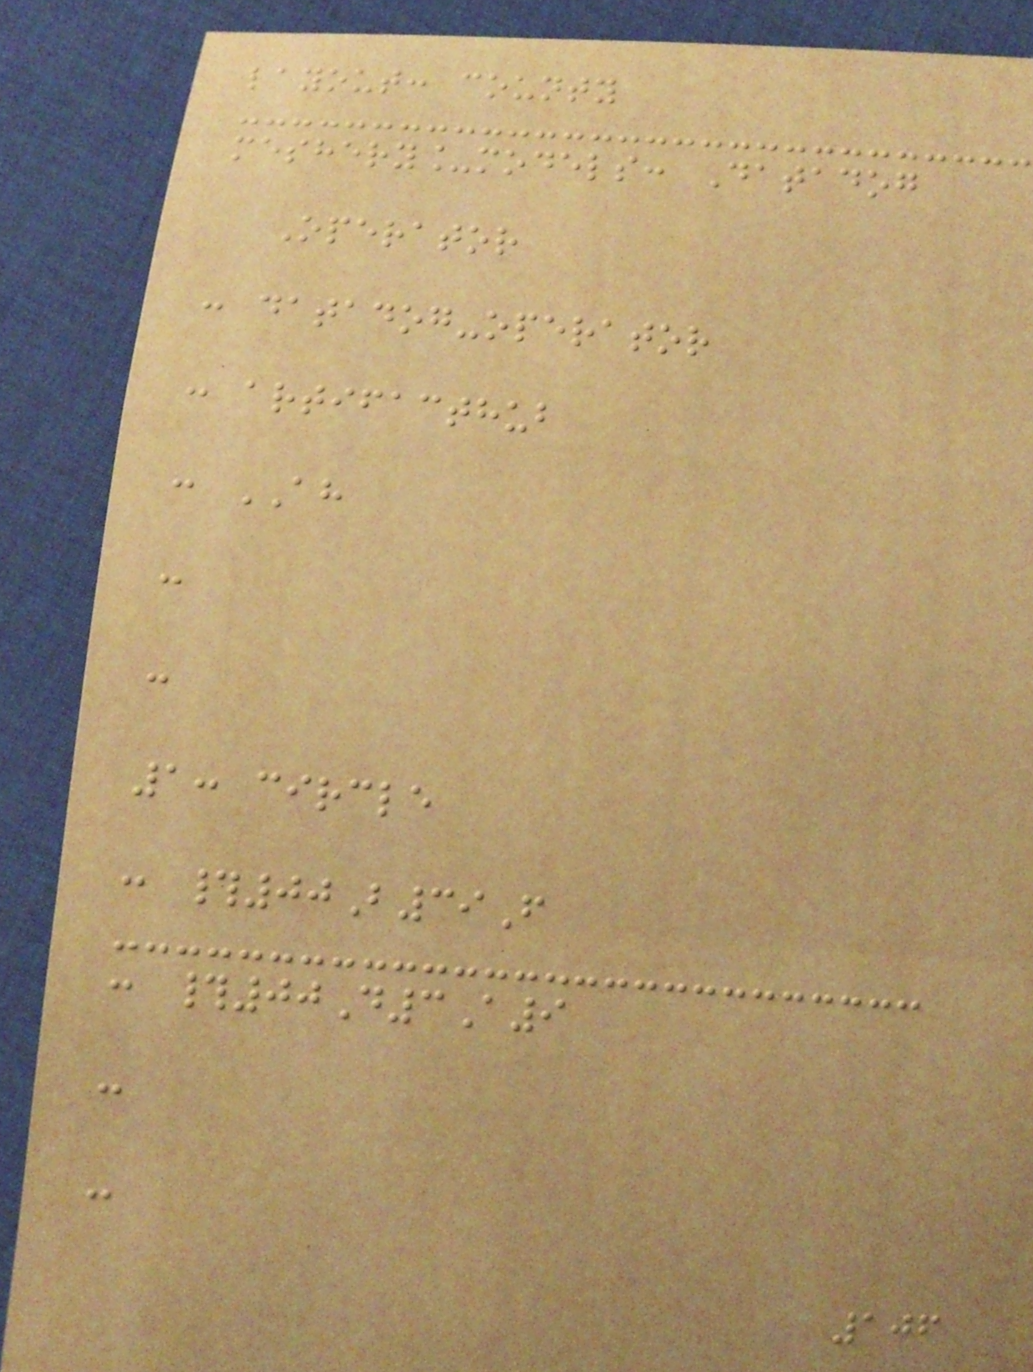layout: county
meshery_models: Datadog
Operator
: datadog-operator
: artifacthub
: AH
:
:
1: circle
: #00B39F
: #00D3A9
:
:
106
